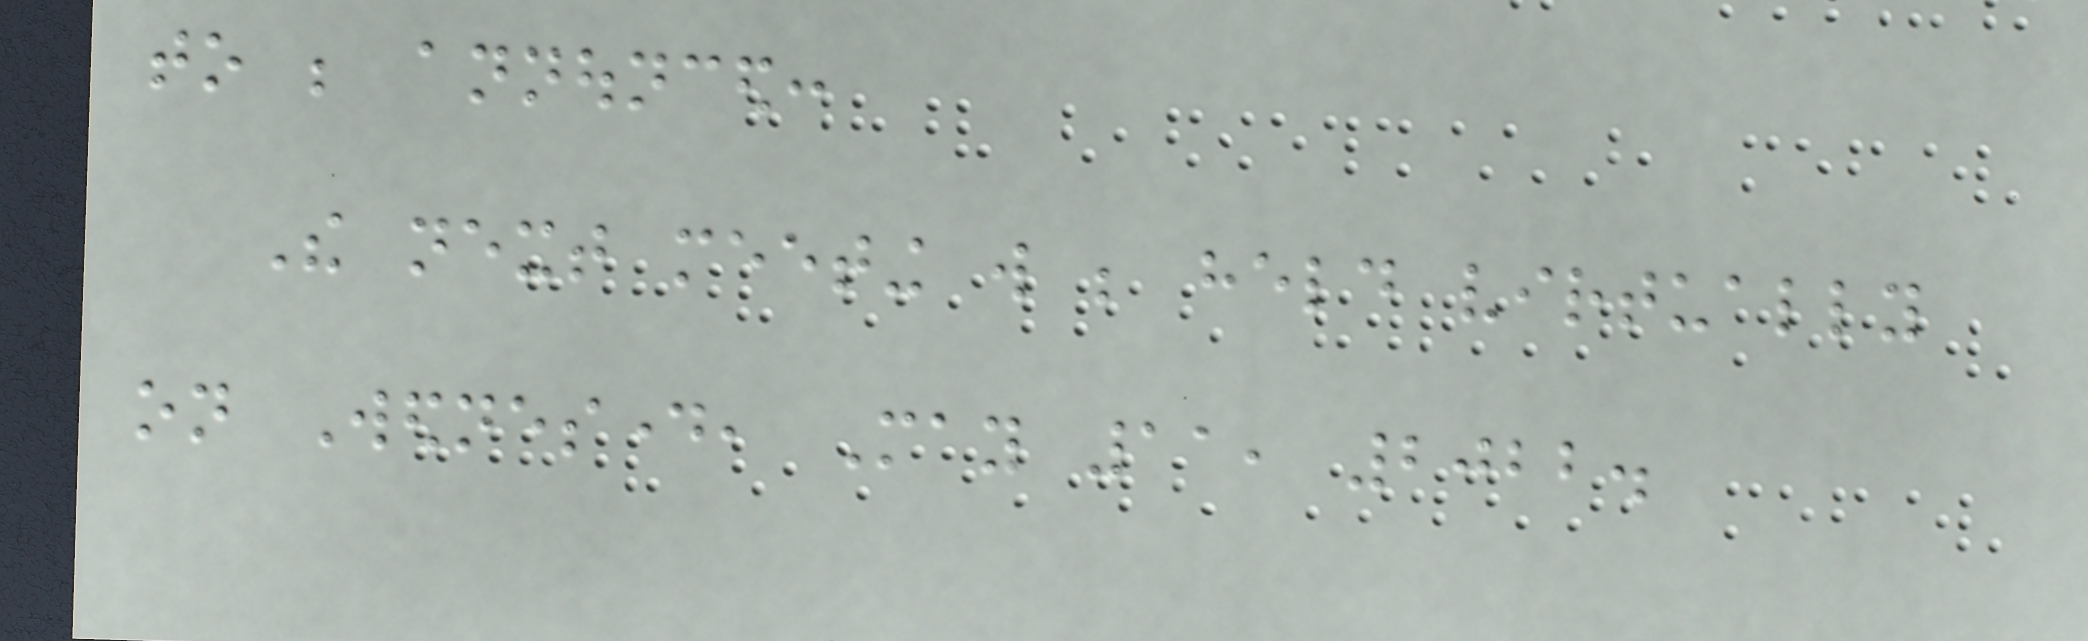to be announced:
The next meeting will be held virtually
on Wednesday, May 11, 2022.
